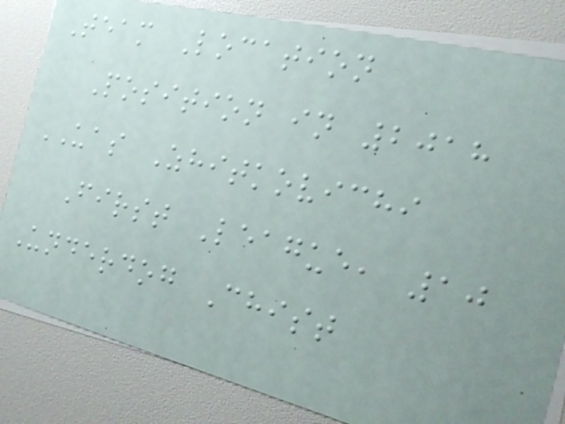Team Location
Position in 2018
UAS Zhitkovichi
First League, 10
Underdog Chist
